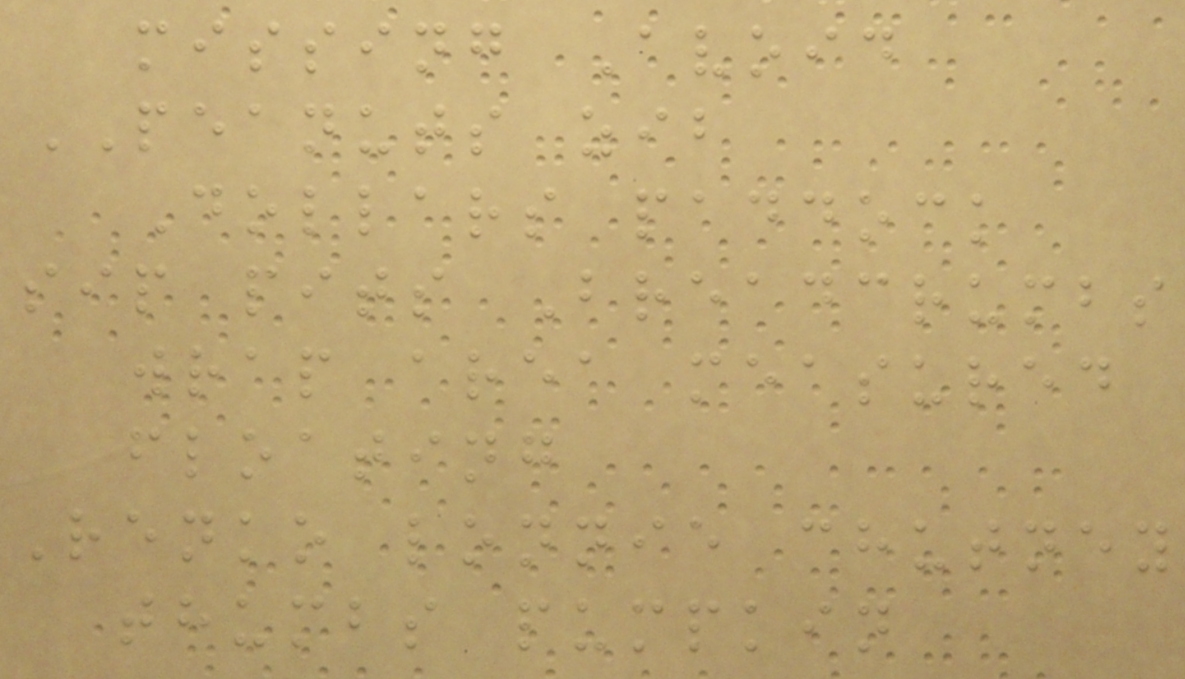missing Avoid
PEANUTS zib
Dollars paddock
sip pits Breadcrumbs
wrap area measured
floating
Renko lonnie chutney
thumbs pumpkin
